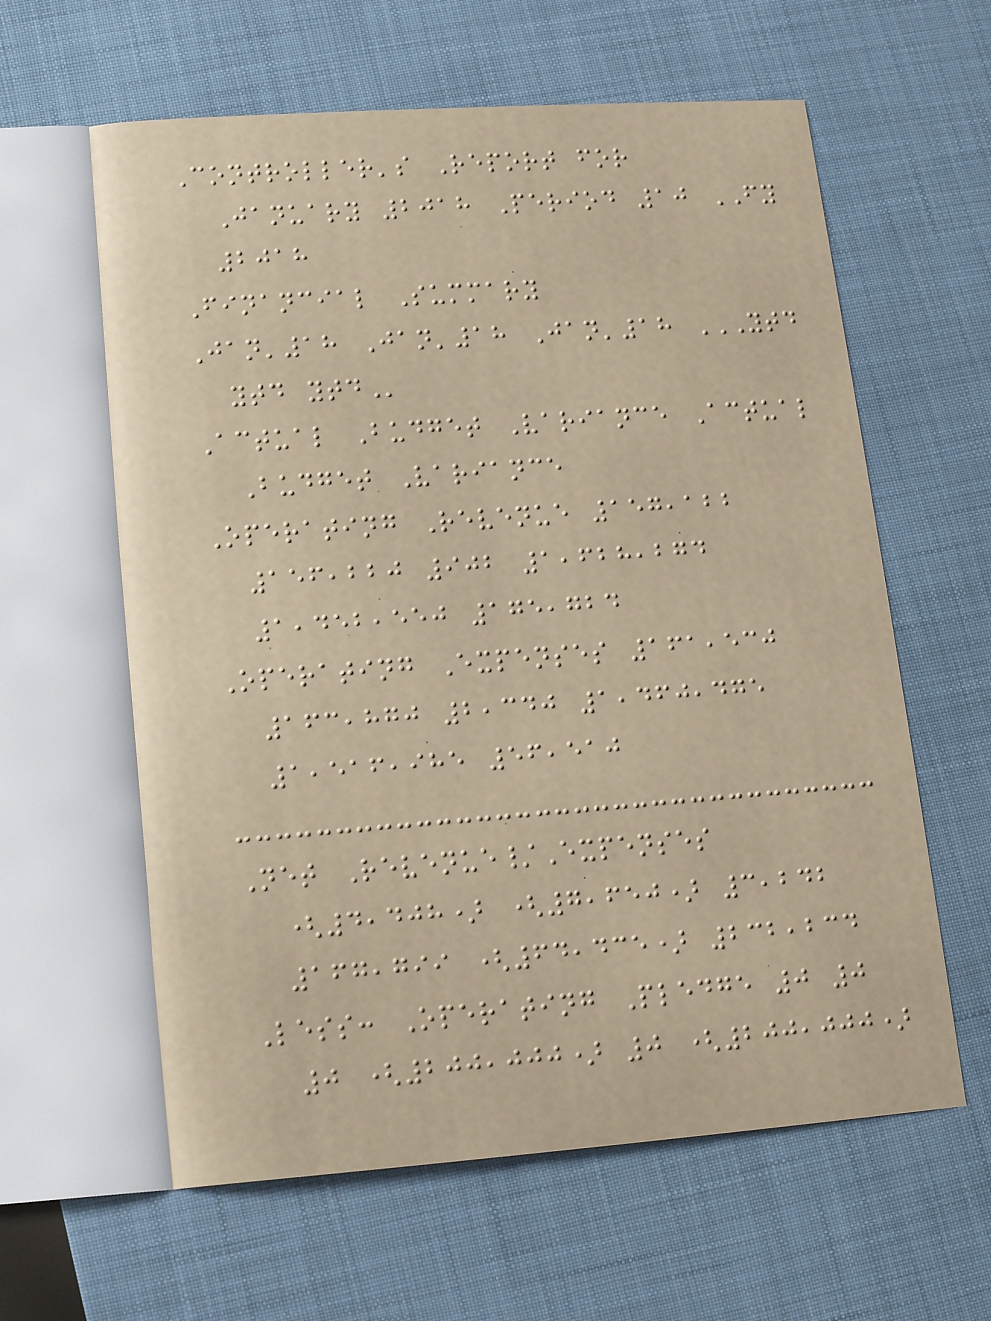Controller's Report for
January 2018 Period 10 FY
2018
Financial Summary
Jan'18 Jan'18 Jan'18 YTD
YTD YTD
Actual Budget Variance Actual
Budget Variance
Operating Revenue 157,122
156,220 902 1,628,274
1,452,550 175,724
Operating Expenses 161,530
163,870 2,340 1,460,475
1,516,985 56,510
Net Revenue/Expenses
(4,408) (7,650) 3,242
167,799 (64,435) 232,234
Less: Operating Pledge 0 0
0 (200,000) 0 (200,000)
